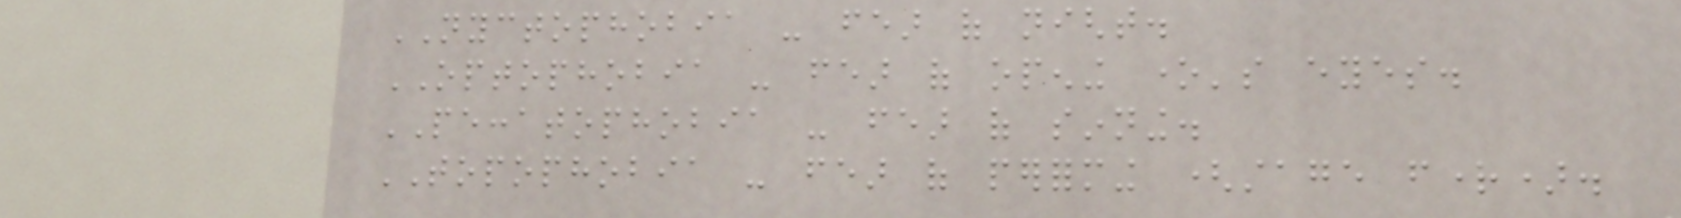NYCTOPHOBIA - fear of night.
OPTOPHOBIA - fear of opening one's eyes.
PECCATOPHOBIA - fear of sinning.
TOPOPHOBIA - fear of performing (stage fright).
